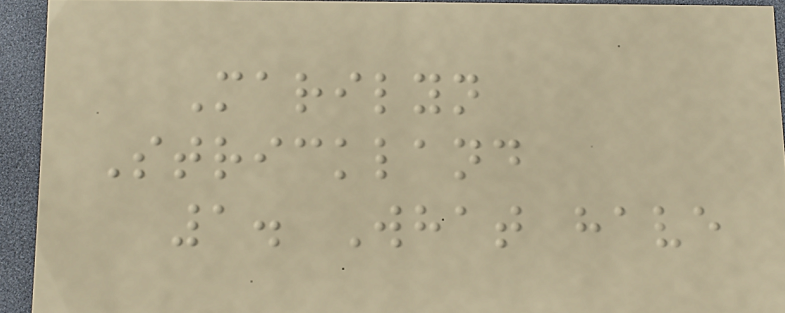Marilyn
Strickland
1. What have
